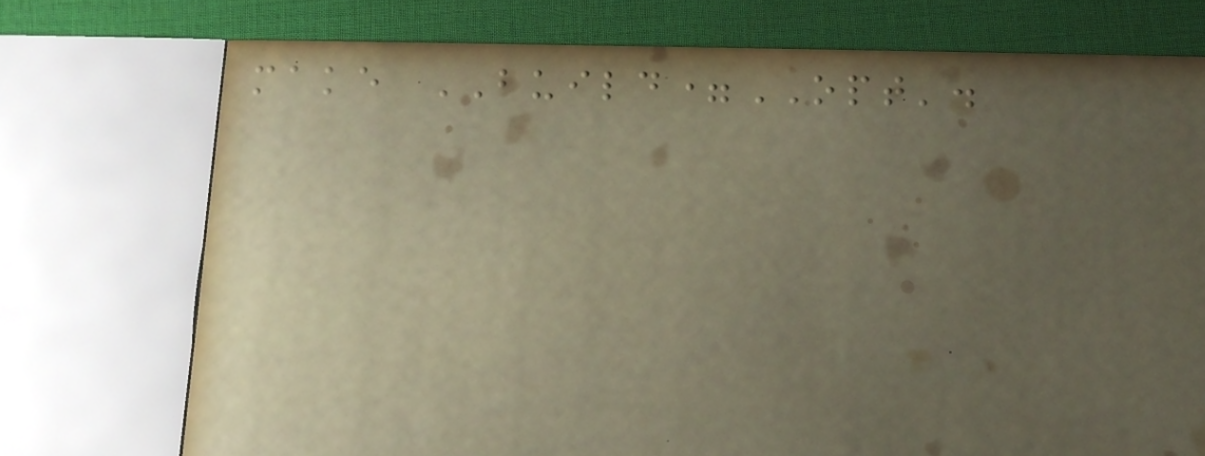make BUILD=OPT'.
